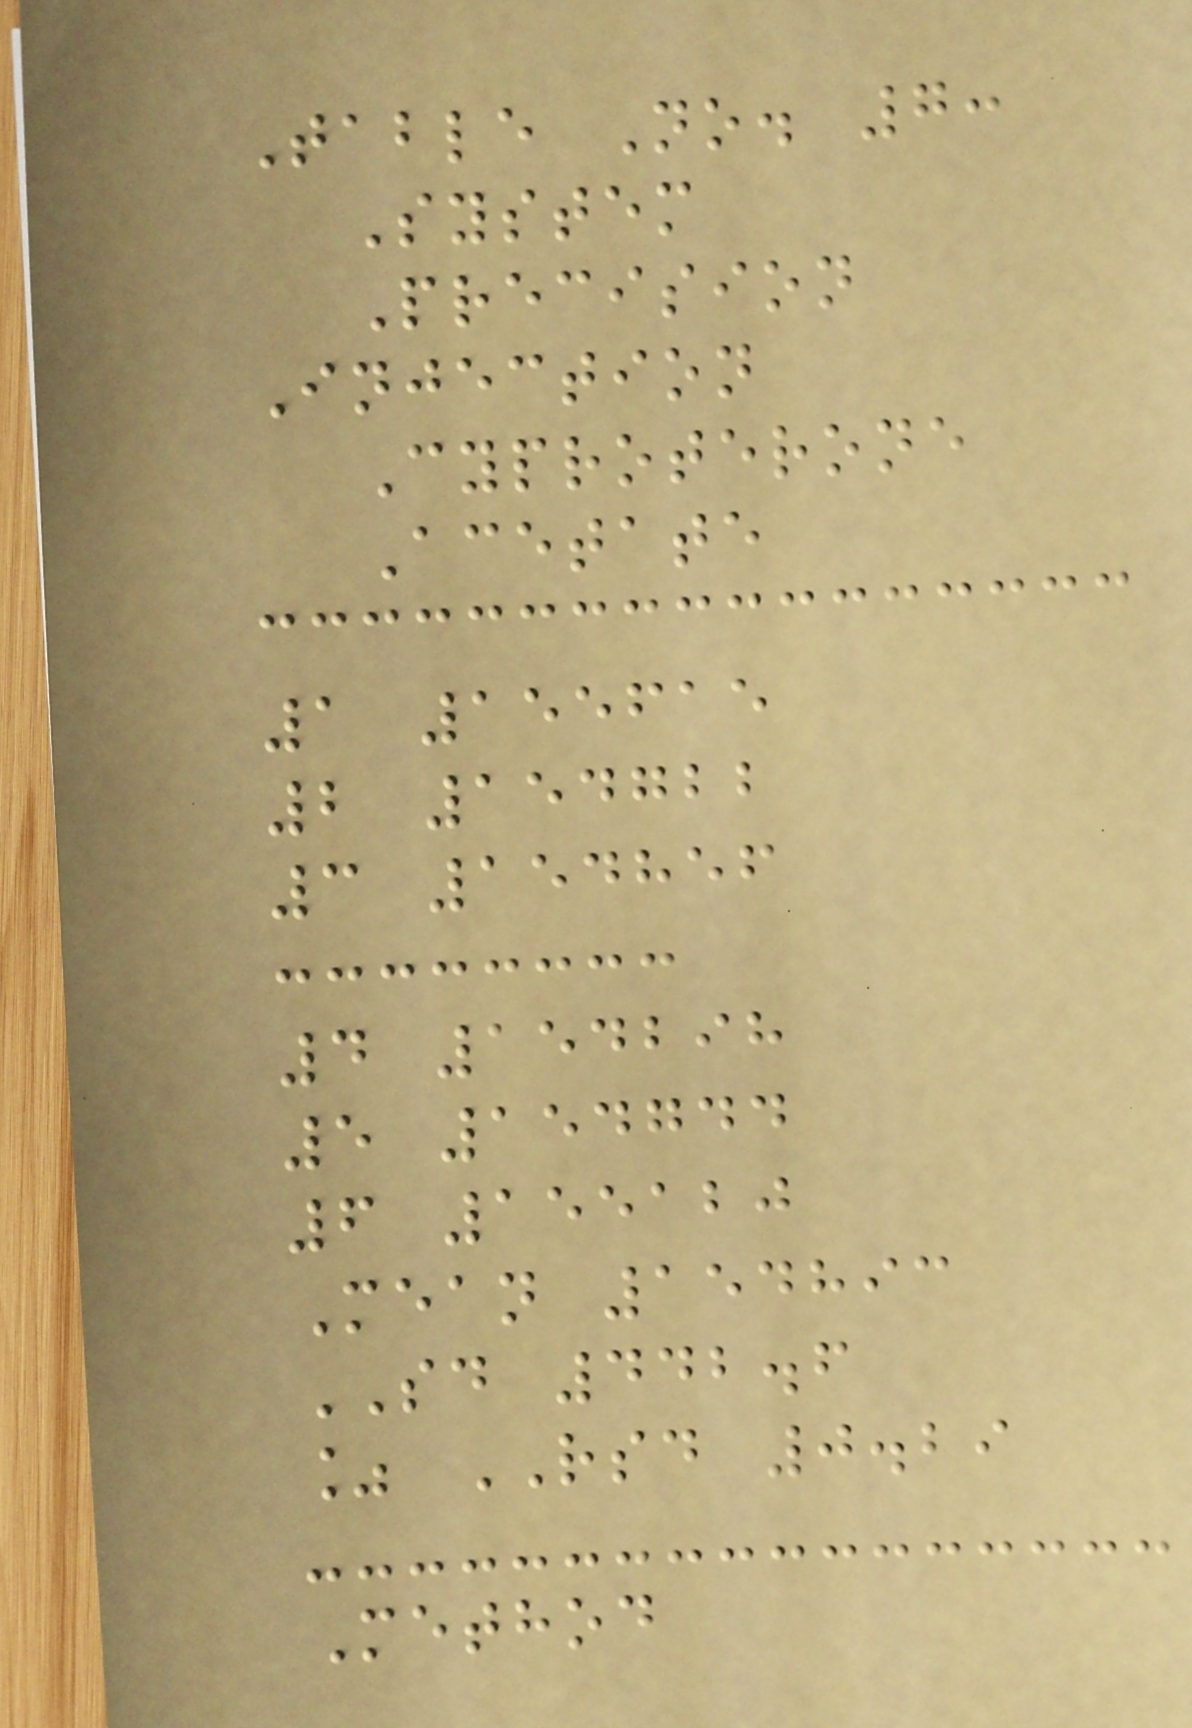Table No. 7:
System
Precision
Injection
Cyproterone
Acetate
1 155615
2 154722
3 154856
4 154298
5 154744
6 155120
Mean 154893
SD 442.6
% RSD 0.29
Method
